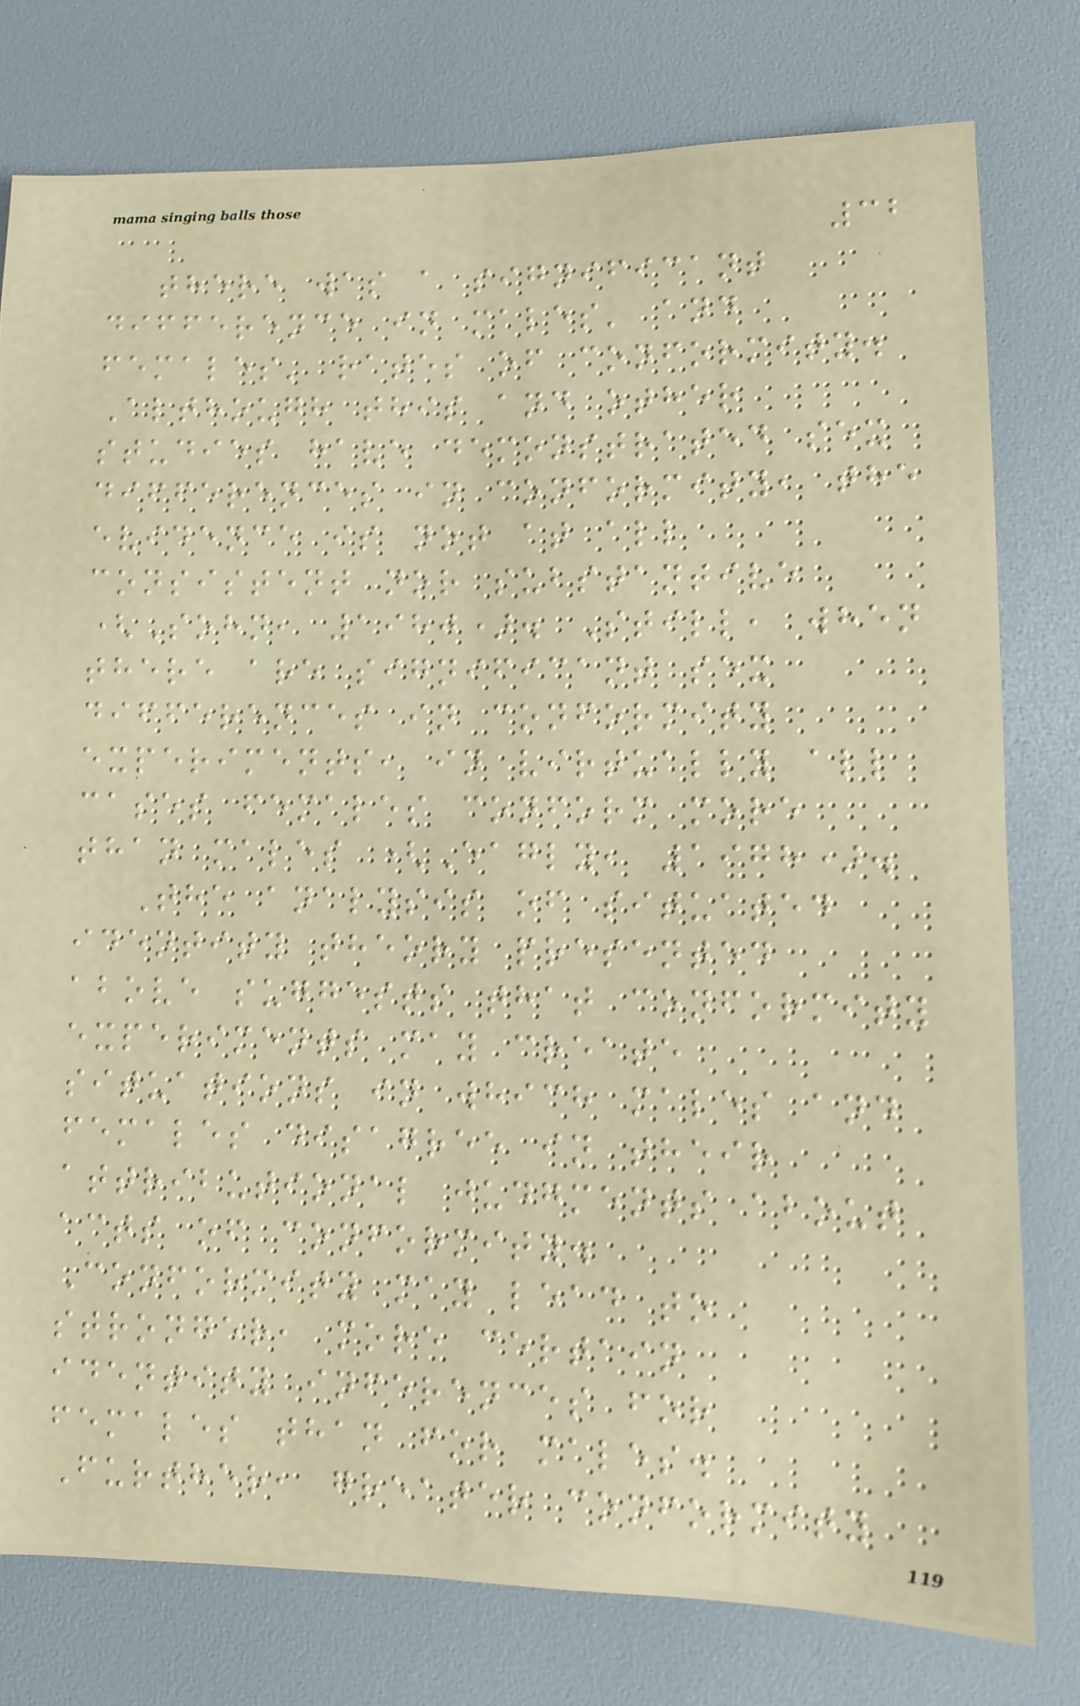32
there was a significant
difference in males' and
females' rates of conformity.
Although this and other
studies have demonstrated sex
differences in conformity, the
evidence is not at all
consistent nor substantive
(Sohn, 1980). Still, when
there are significant sex
differences in conformity
experiments, in virtually all
cases females conform more
than males (Eagly, 1978).
The analysis of situated
identity theory presented
above suggests that conformity
experiments may create
situations in which males and
females disagree in their
attributional judgments about
acts of conformity.
Conformity may lead to
stronger, more certain
identity inferences for
females than for males.
Further, greater conformity
